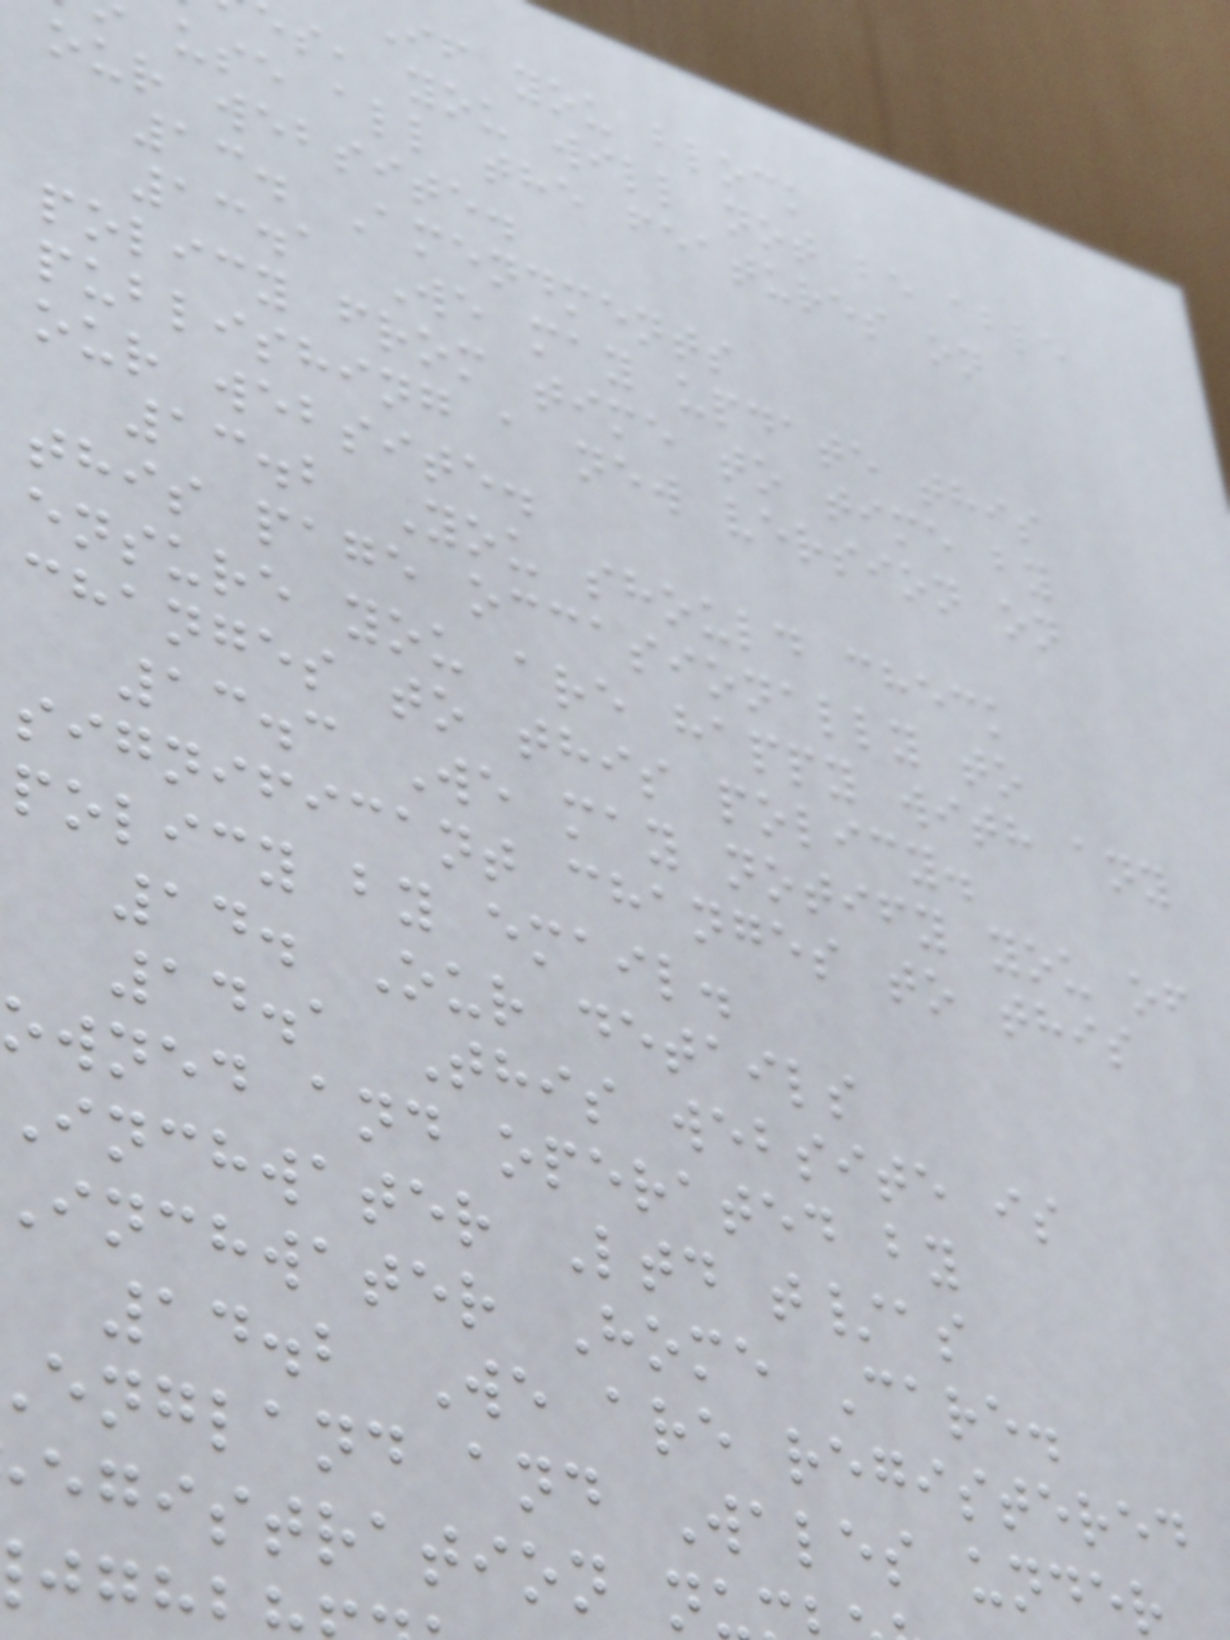If you block
s, you will not be able
use all the features on
our website.
13. Amendments
13.1 We may update this
policy from time to time by
publishing a new version on
our website.
13.2 You should check
this page occasionally to
ensure you are happy with any
changes to this policy.
13.3 We may notify you of
significant changes to this
policy by email.
14. Our details
14.1 This website is
owned and operated by
inchwater Ltd t/as
inchwater Home Care.
14.2 We are registered
england and Wales under
egistration n
